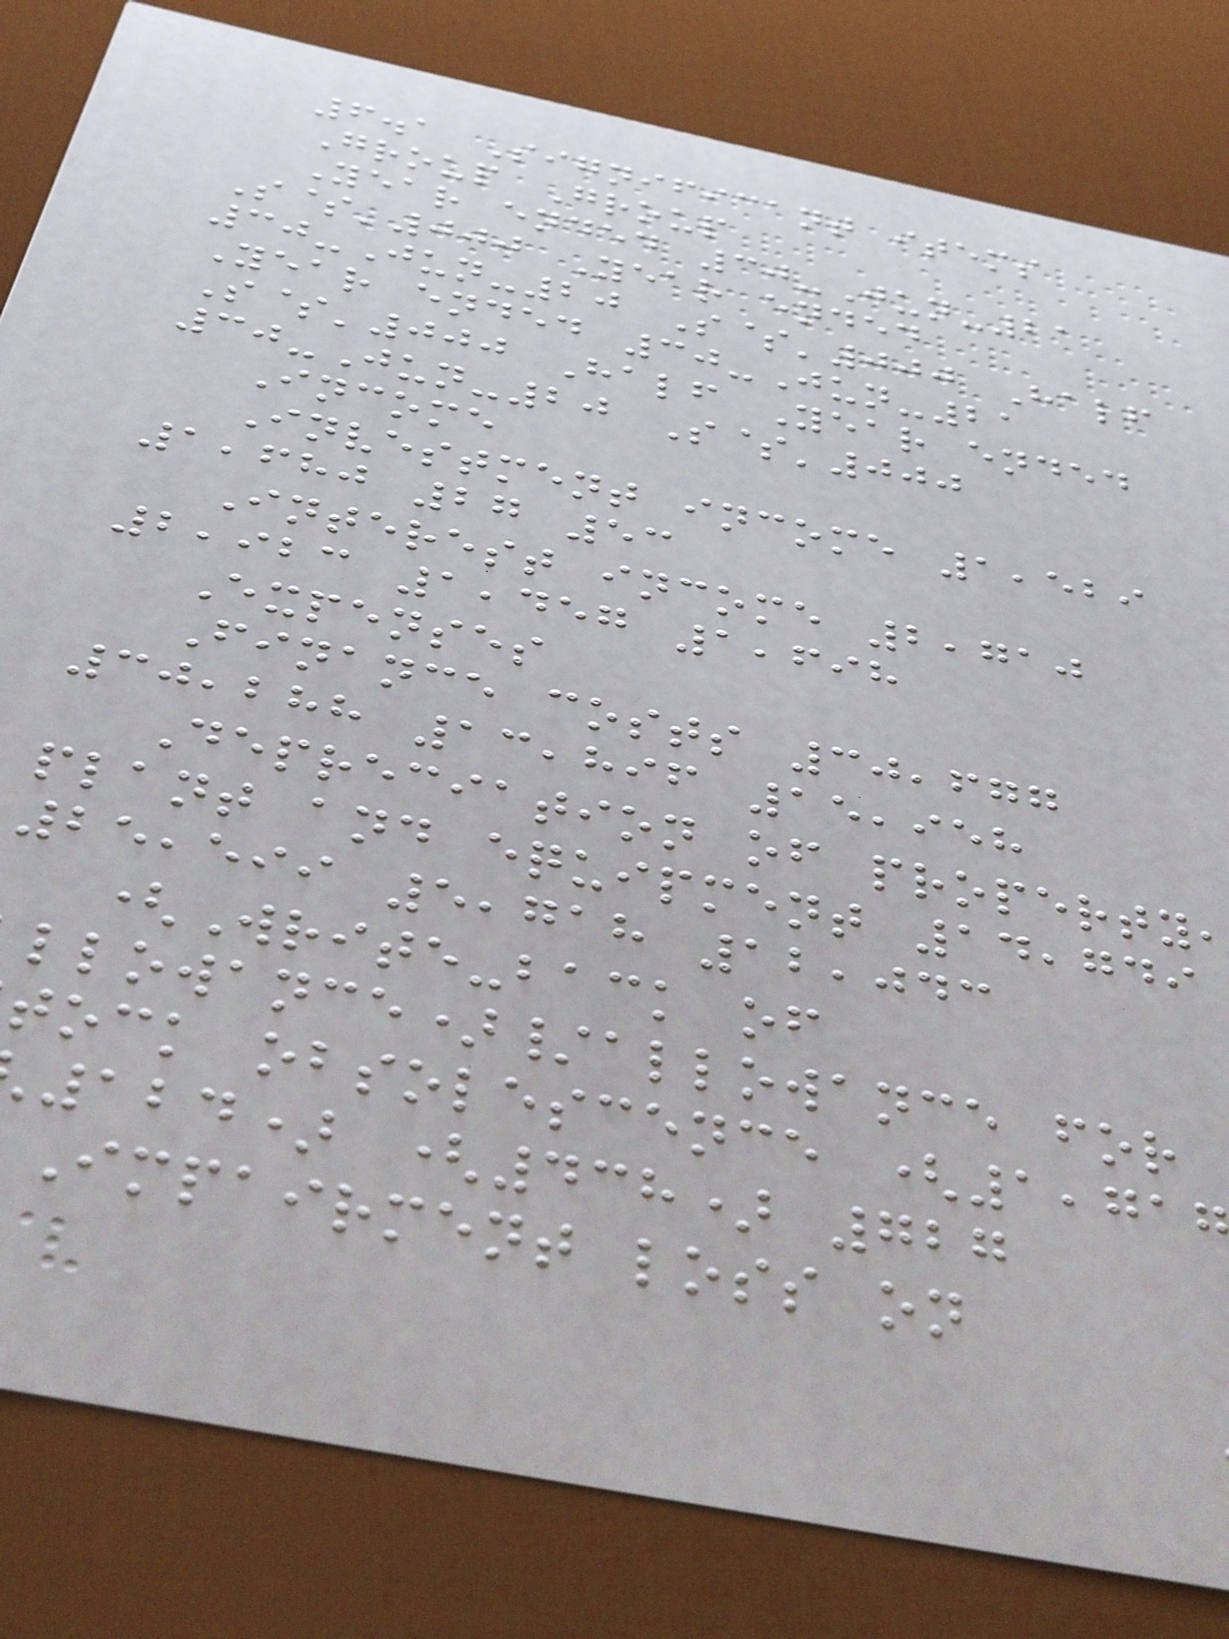6.1 Significant items
Group Group
Year ended 30-Jun-21
S$'000 Year ended
30-Jun-20 S$'000 Half
Year ended 30-Jun-21
S$'000 Half Year ended
30-Jun-20 S$'000
Income
Investment income 1,529
1,680 27 53
Interest income 2,710
2,923 1,457 1,698
Expenses
Finance costs 30,677
30,288 13,896 15,958
Depreciation of property
plant and equipment 14,749
25,599 5,718 12,043
(Write-back of
llowance)/allowance for
tock obsolescence (1,71
124) (438) 727
Impairment loss on
